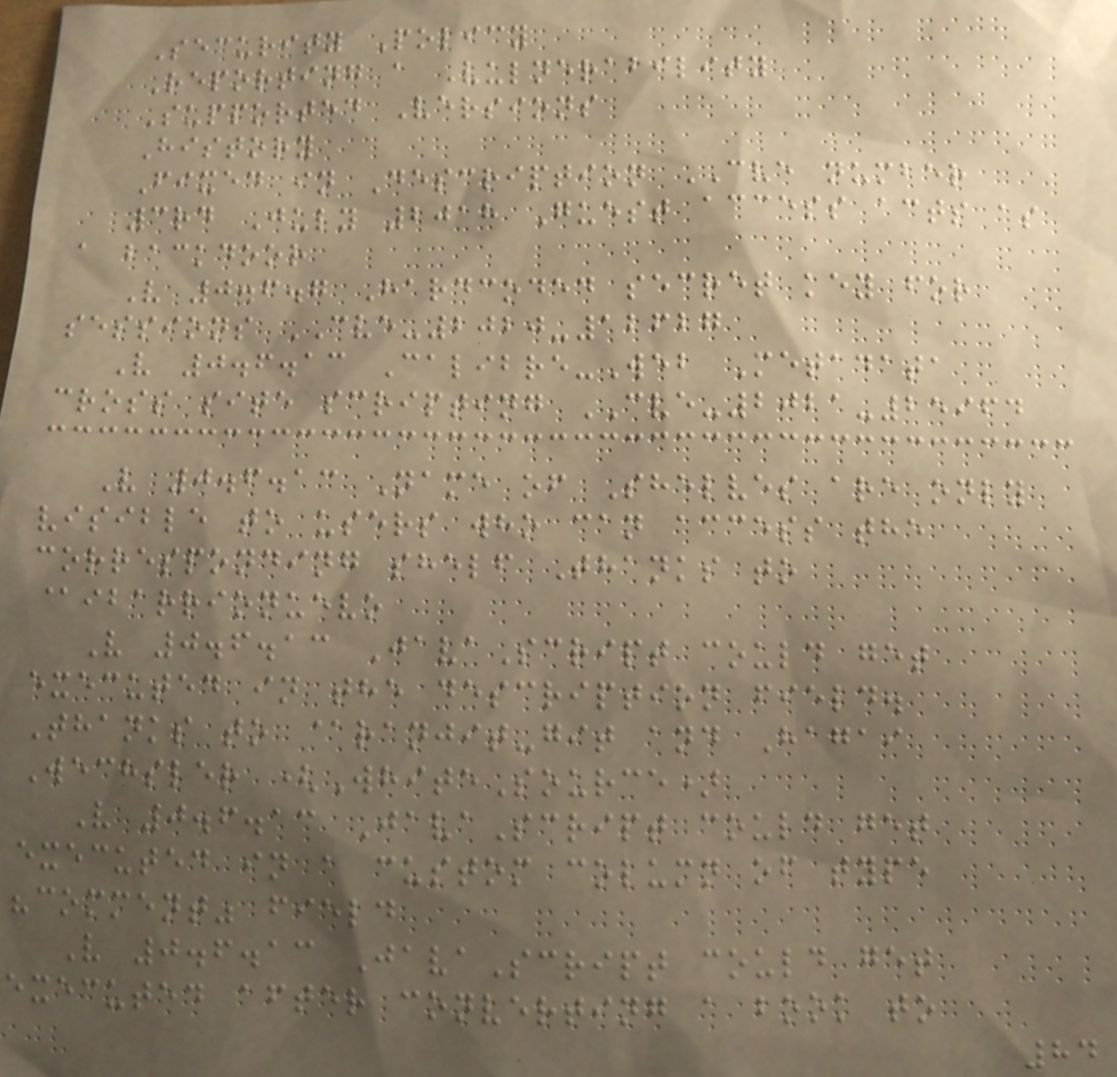Security Policy
Reporting a Vulnerability
Supported Versions
History
Fixed in Description CVE number
3rd July 2018 Guest access acts as
a backdoor
V 0.6.7 Hardcoded secret key for
sessions CVE-2020-12627
V 0.6.13 Calibre-Web Metadata
cross site scripting CVE-2021-25964
V 0.6.13 Name of Shelves are only
visible to users who can access the
corresponding shelf Thanks to
@ibarrionuevo
V 0.6.13 JavaScript could get
executed in the description field.
Thanks to @ranjit-git and Hagai
Wechsler (WhiteSource)
V 0.6.13 JavaScript could get
executed in a custom column of type
"comment" field
V 0.6.13 JavaScript could get
executed after converting a book to
84
